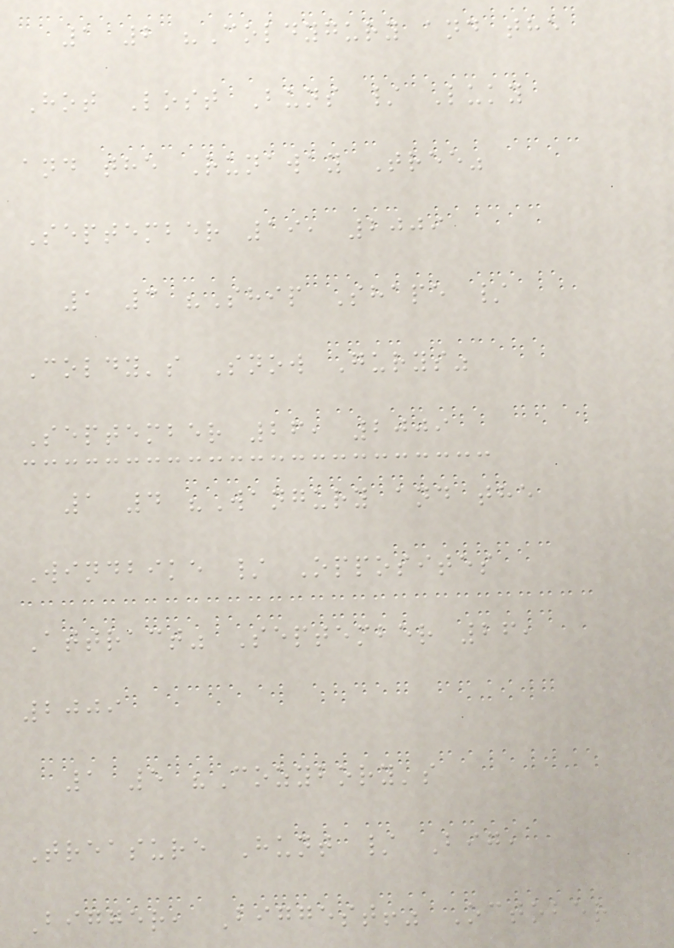1 2 "Coldygury and the
Hot Lost Buns / Luky
and the Runaway Tree"
September 19, 2009
1 3 "Ship Shape /
Coldy's Snow Gurys"
September 26, 2009
1 4 "Wangury and the
Windbike / Opposites
Attract" September 26,
2009
1 5 "Cozybory's
Treasure Hunt / Big,
Bigger, Biggest!" October
